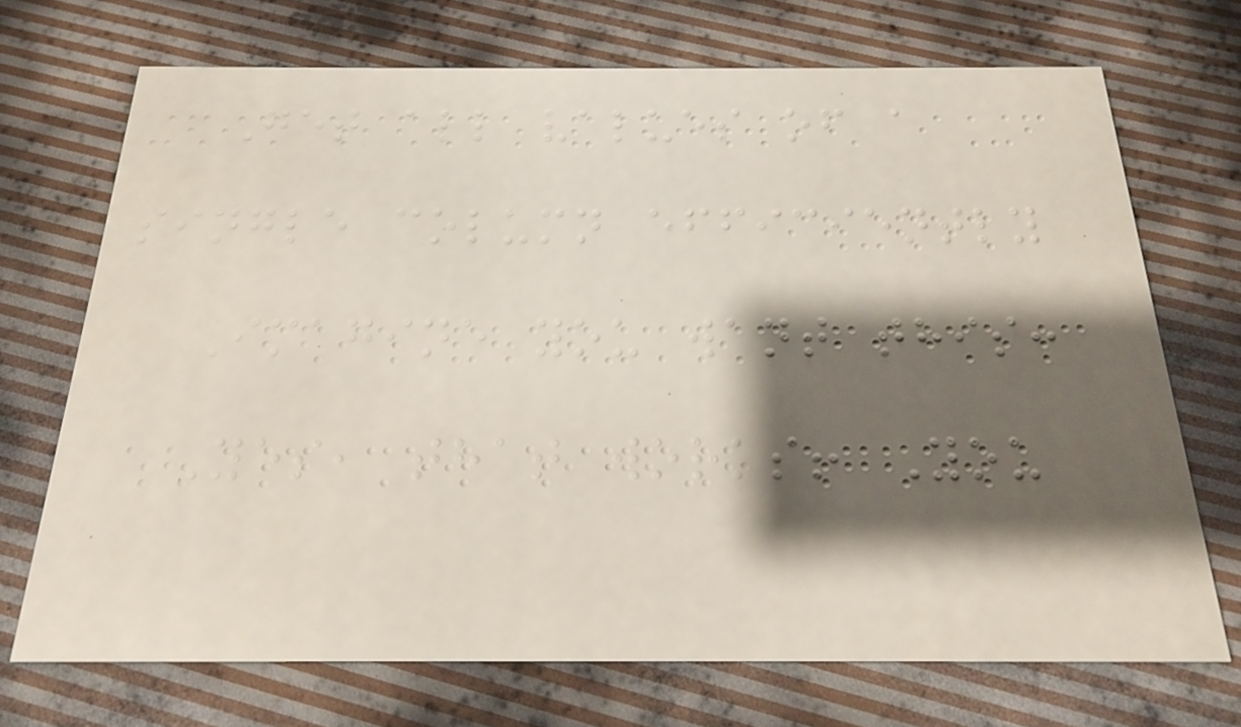Get all values of a
single column efficiently
Imagine you want this:
Yes, that works! You
